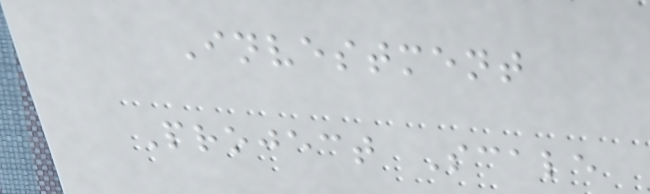Investment
Project Scale
